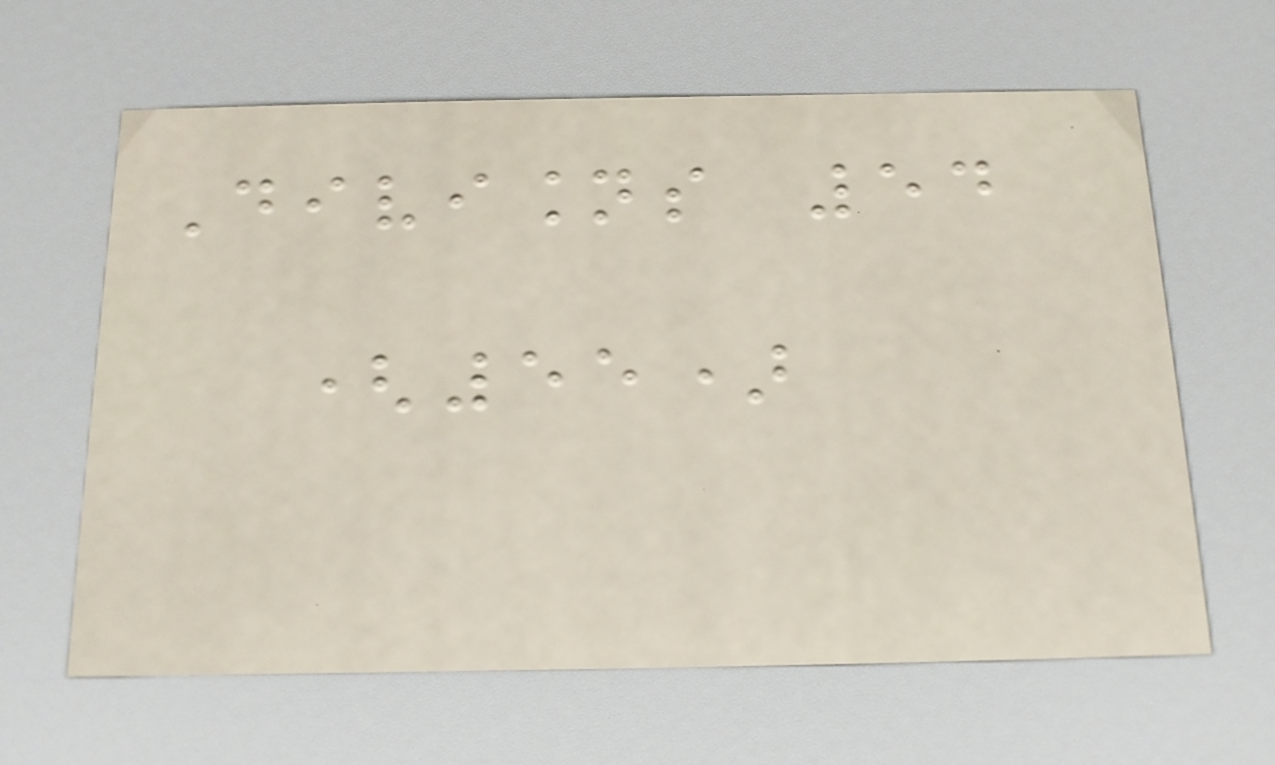Divisions 54
(55)
